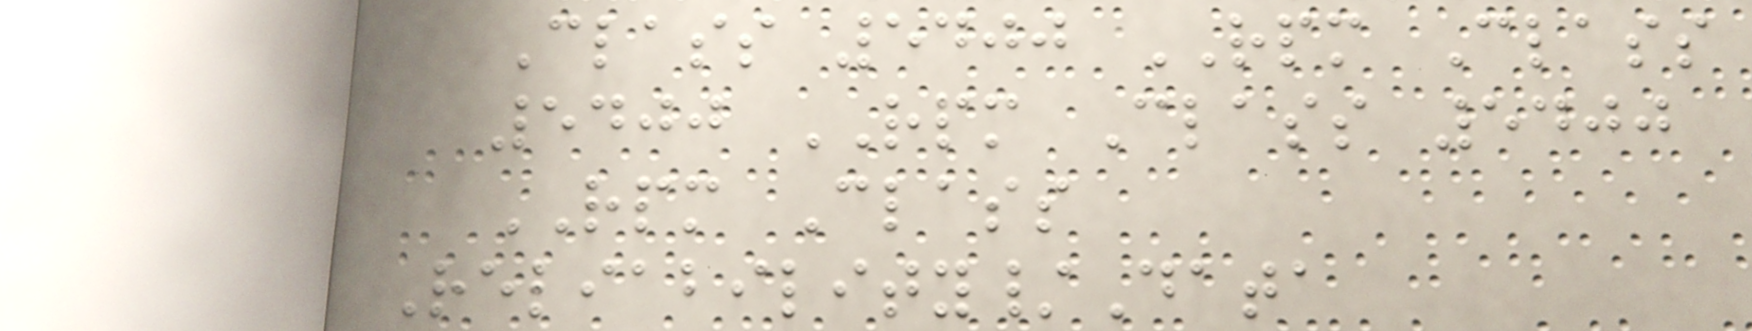Class 5400 RPM Class
5400 RPM Class 5400
RPM Class
Reliability/Data
